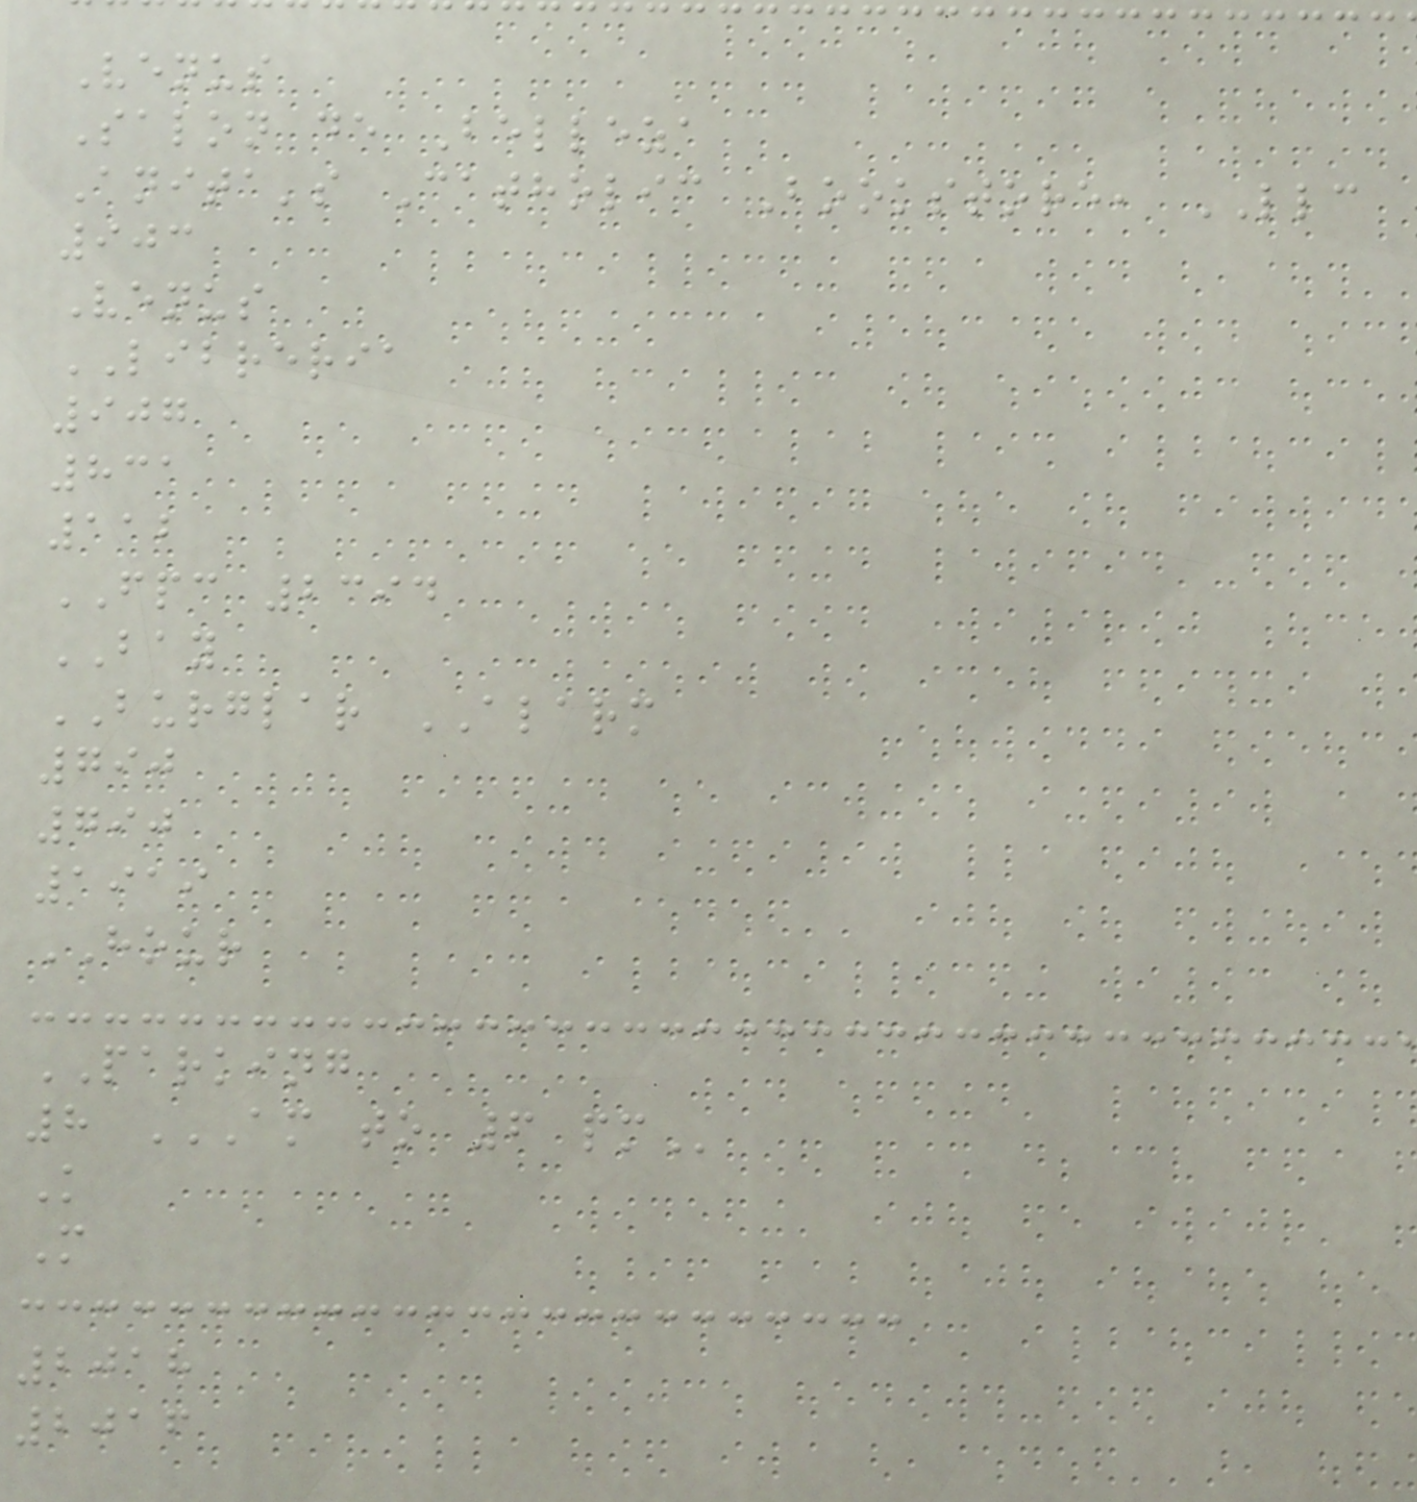Venus
Salon de Belleza
Anita's Catholic Bookstore, LLC
903
Venus
LIBRERIA
907
831
112
FPC 2394
BAY
BURGLAR ALARM
790
790
1919
HOUR
PARKING
8 AM TO 6 PM
K
M
2018
2016
